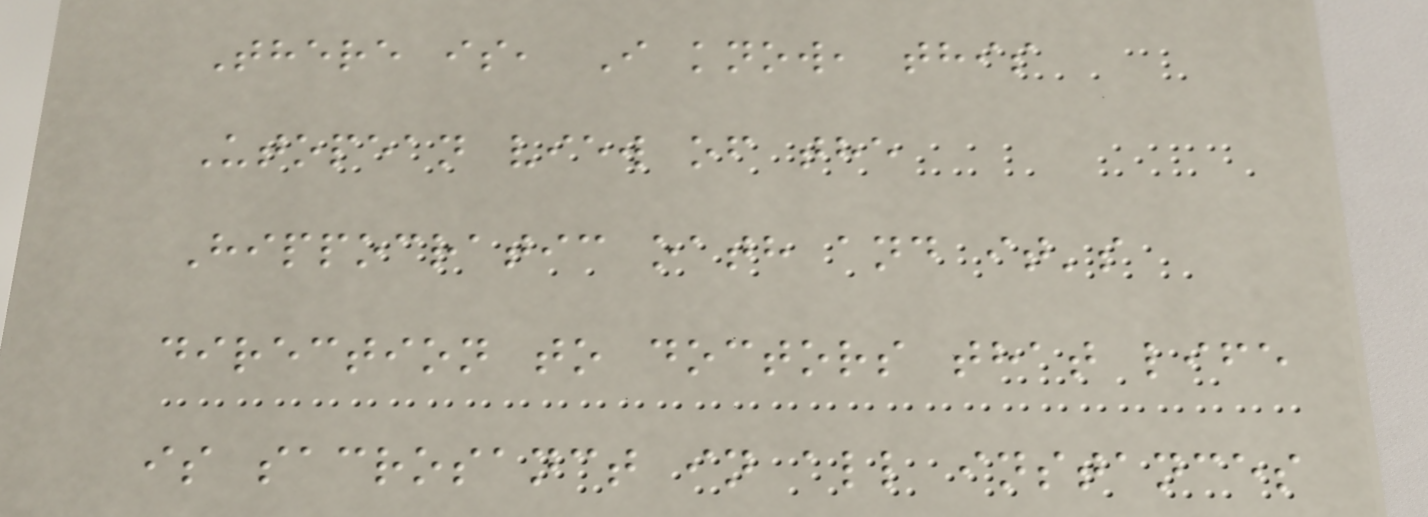There is, I know, this
Utopean view of the
Hippocratic oath and it's
direction to doctors that life
is sacrosanct in all instances
